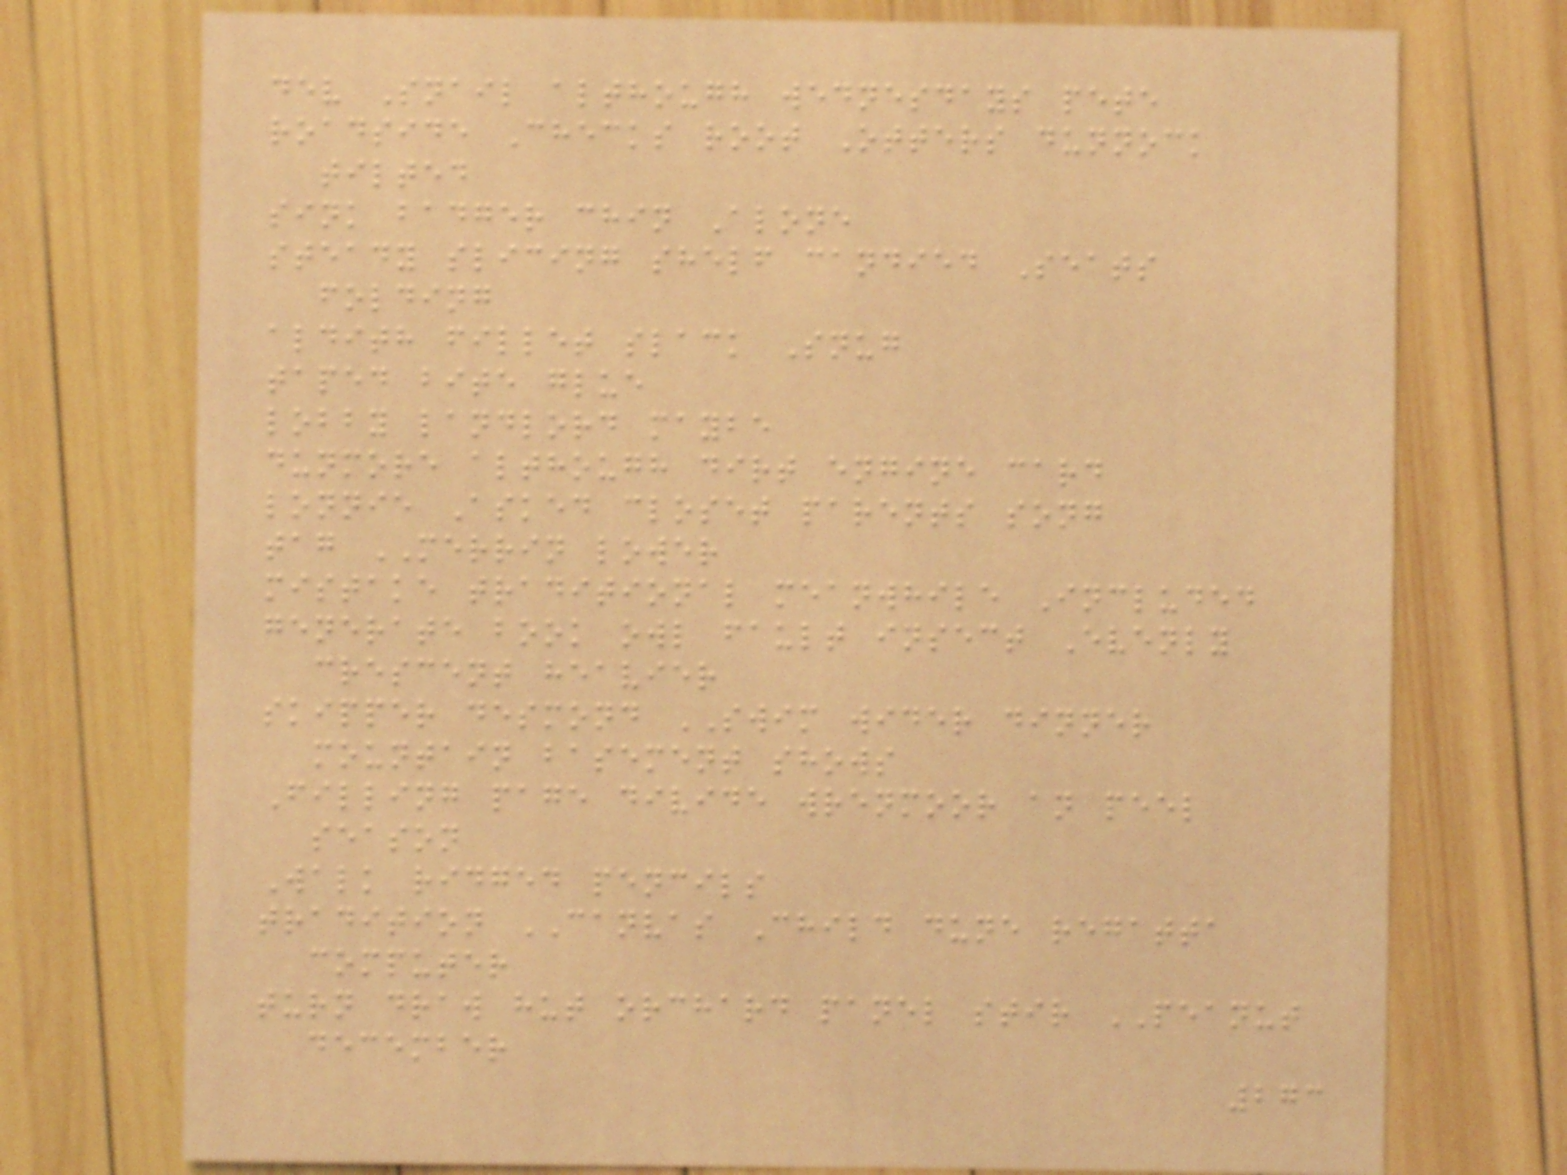dev Snail although wednesdays pete
roadside Checks root Otters dunnock
tilted
sink badger chin Alone
steady slicing shelf candied Seats
folding
aldith fillet slack Snug
taped bite glue
lobby landlord maybe
dunmore although dirt engine card
lonnie Asked closet parents song
tag MERRIN lower
mistake traditional meanwhile Included
generate book owl fault insect Evenly
crescent heavier
skipper desmond SWIM wider dinner
mountain basement shows
Filling page divide wrenmoor an peel
season
Walk ridged pencils
tradition CANVAS Child dune regatta
computer
turn draw hut orchard panel stir PEANUT
december
273
